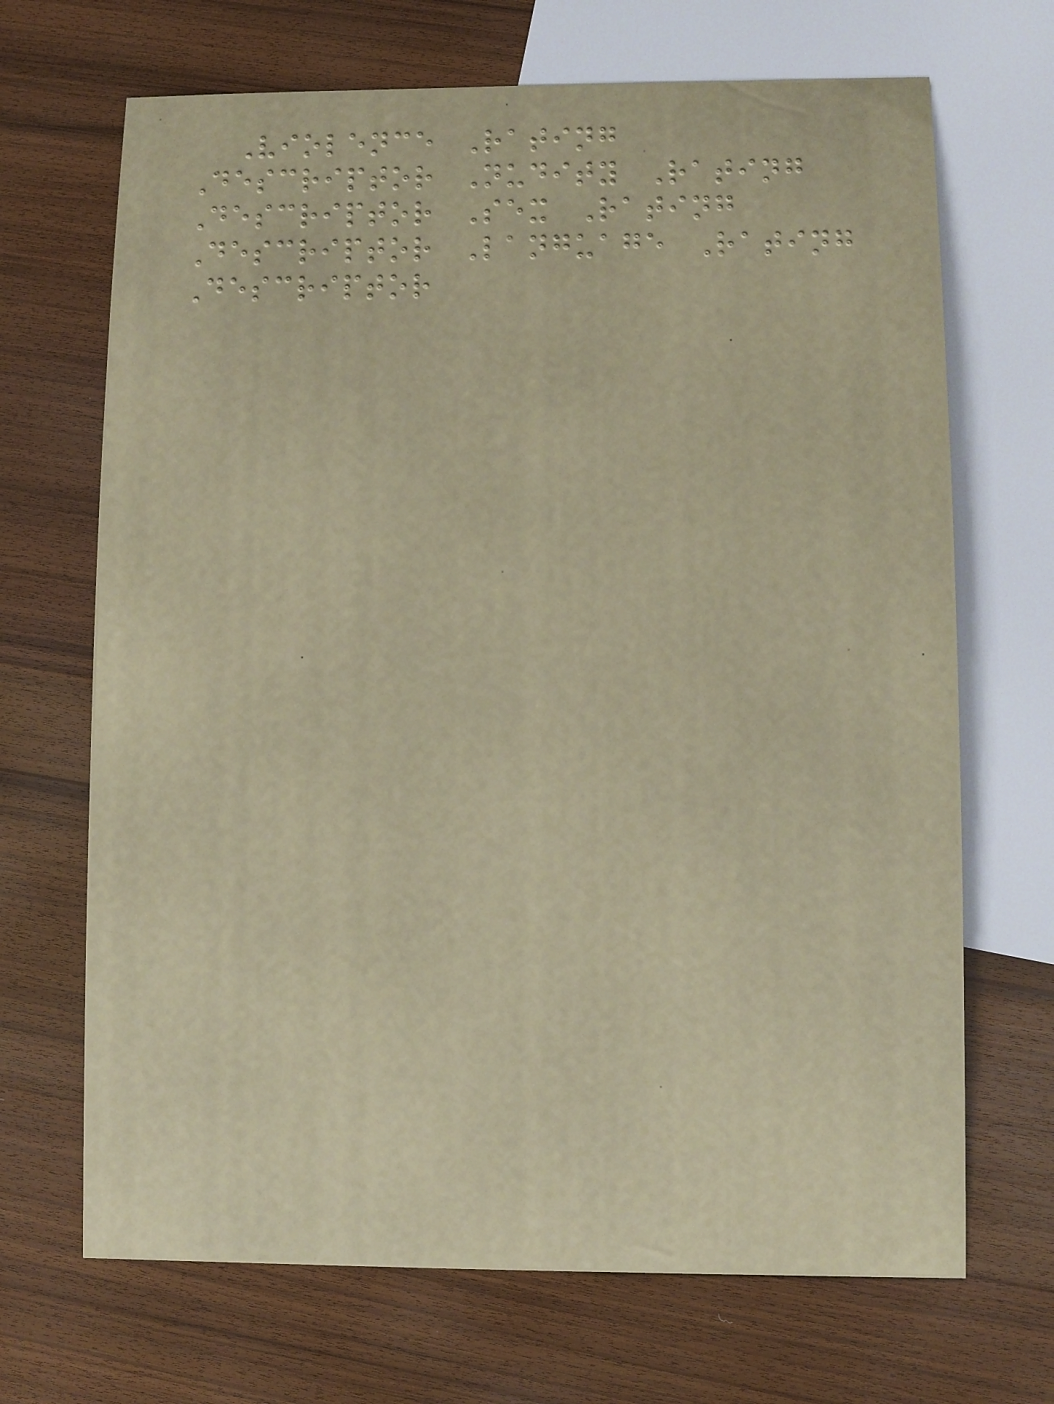Violence Rating
Descriptor Nudity Rating
Descriptor Sex Rating
Descriptor Language Rating
Descriptor
